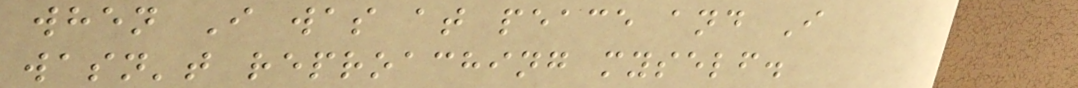when I was at peace and I
wasn't reproaching myself.
